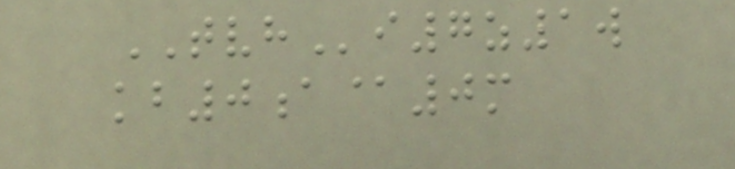TVHi7z1w
kb0a@0m
